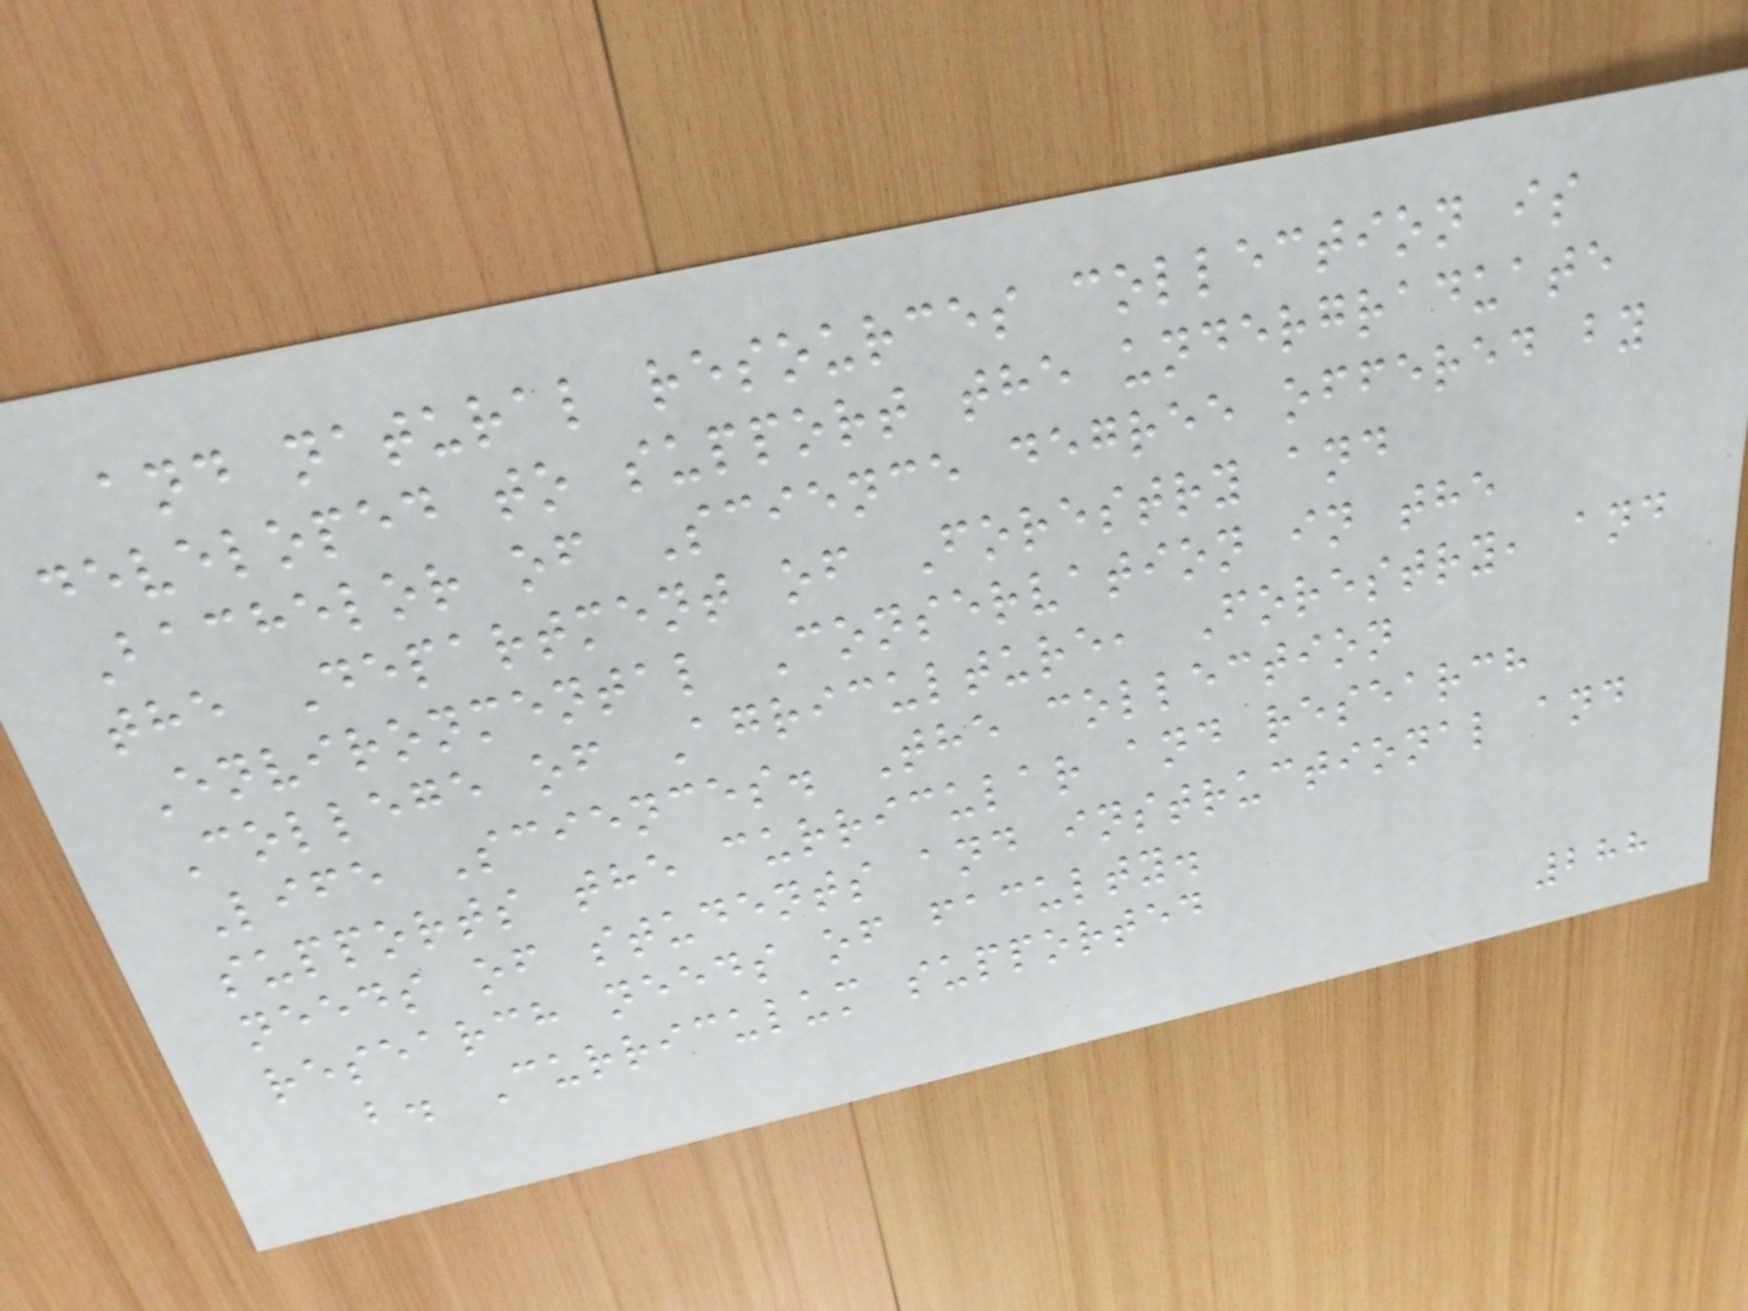and natural resources collection is
developed to support the undergraduate
Bachelor of Science degree offered by
the Department of Forestry and
Environmental Conservation in the
College of Agriculture, Forestry, and
Life Sciences. The collection
supports the curricular and research
needs of students and instructional and
research needs of faculty.
b. Curriculum supported
288
